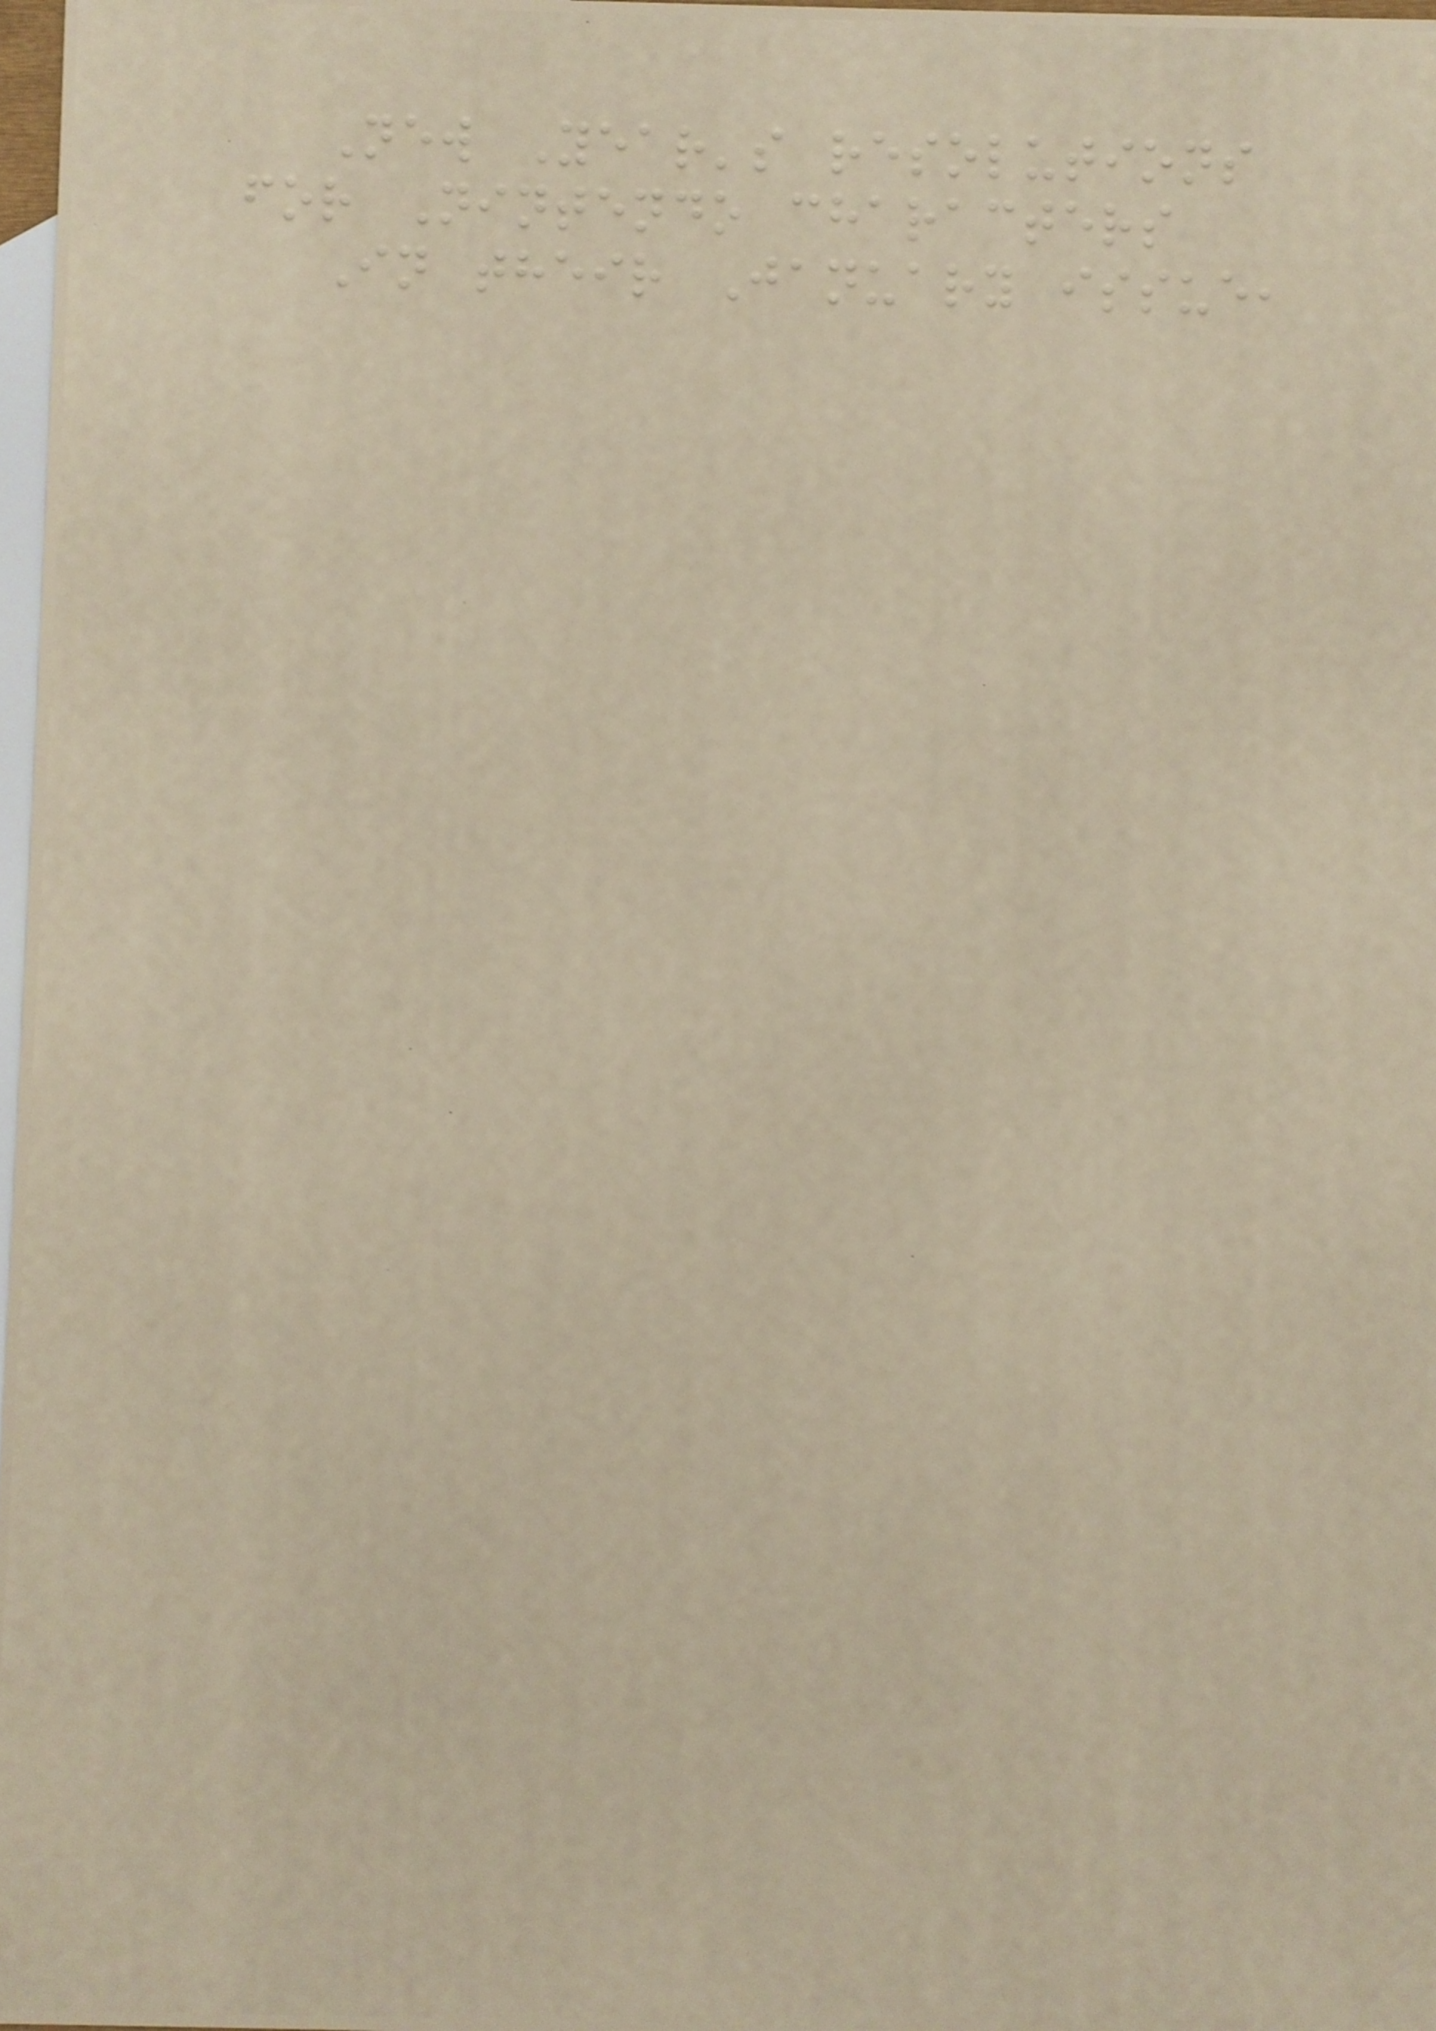New Year's resolutions
for Nintendo characters
In their January issue,
